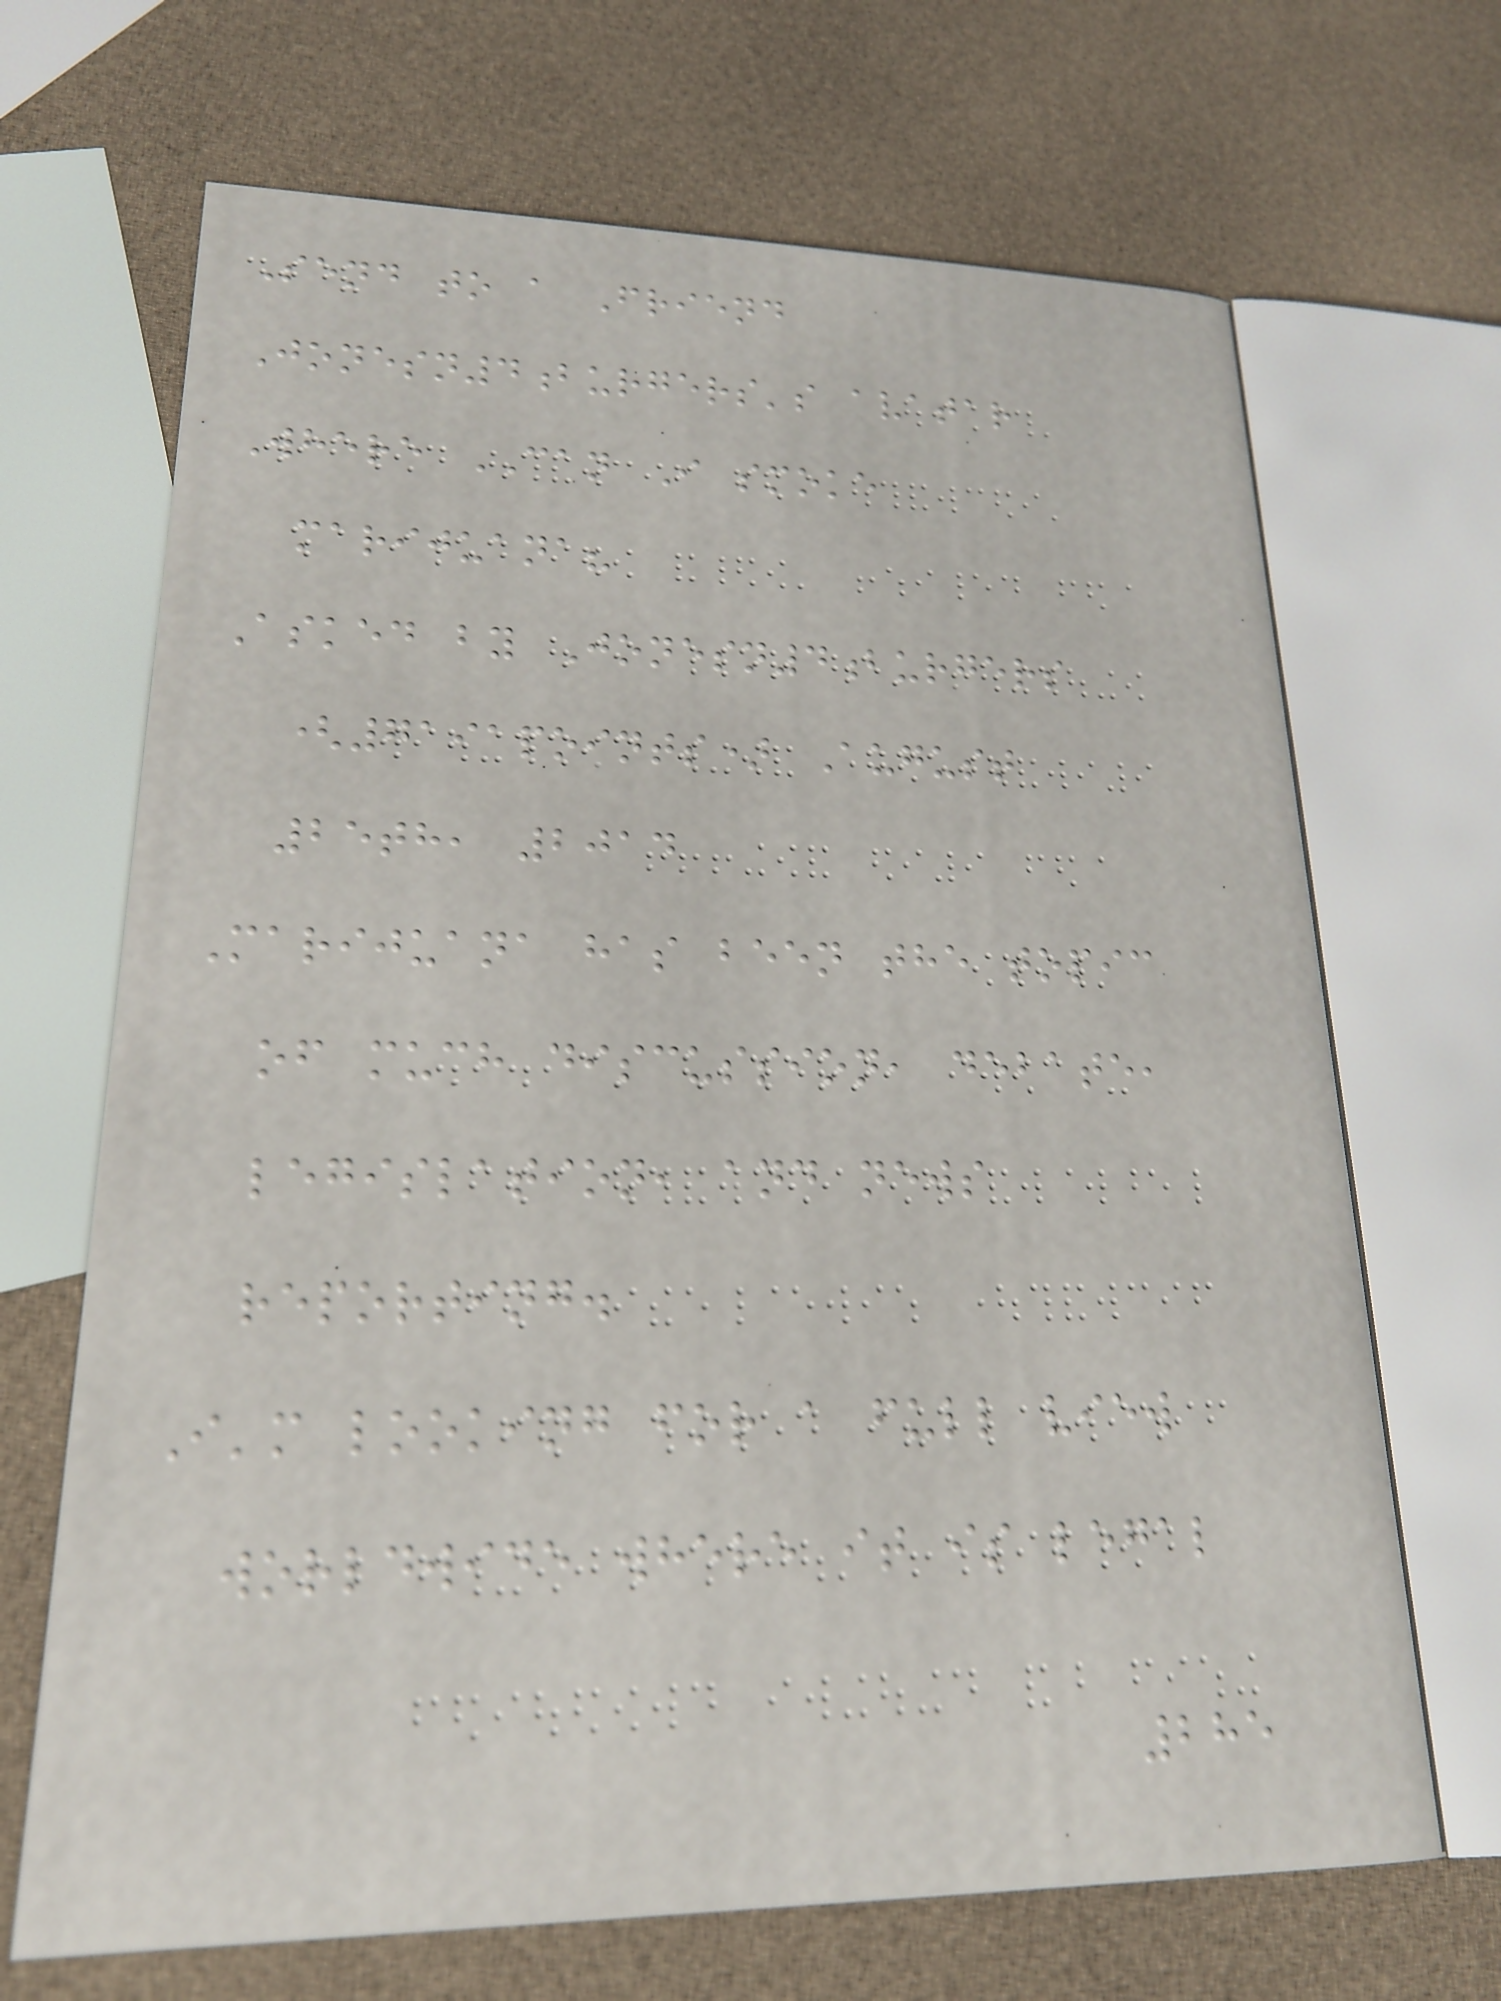Send to a Friend
Jonesn4burgers's avatar
Where CAN I smoke
marijuana?
Asked by Jonesn4burgers
(7191points) August
25th, 2014
Marijuana has been the topic
of much discussion, debate,
legislation, and news
reporting.
I'm looking for a full view
worldwide where it is legal
285
